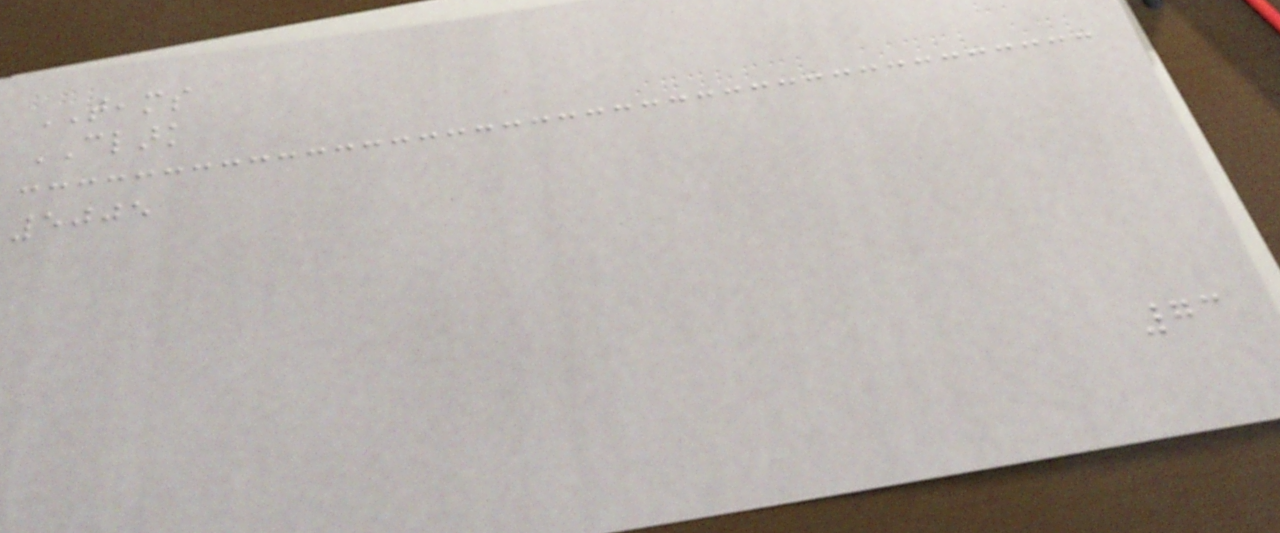TEAMS
CLARK
5005
73
